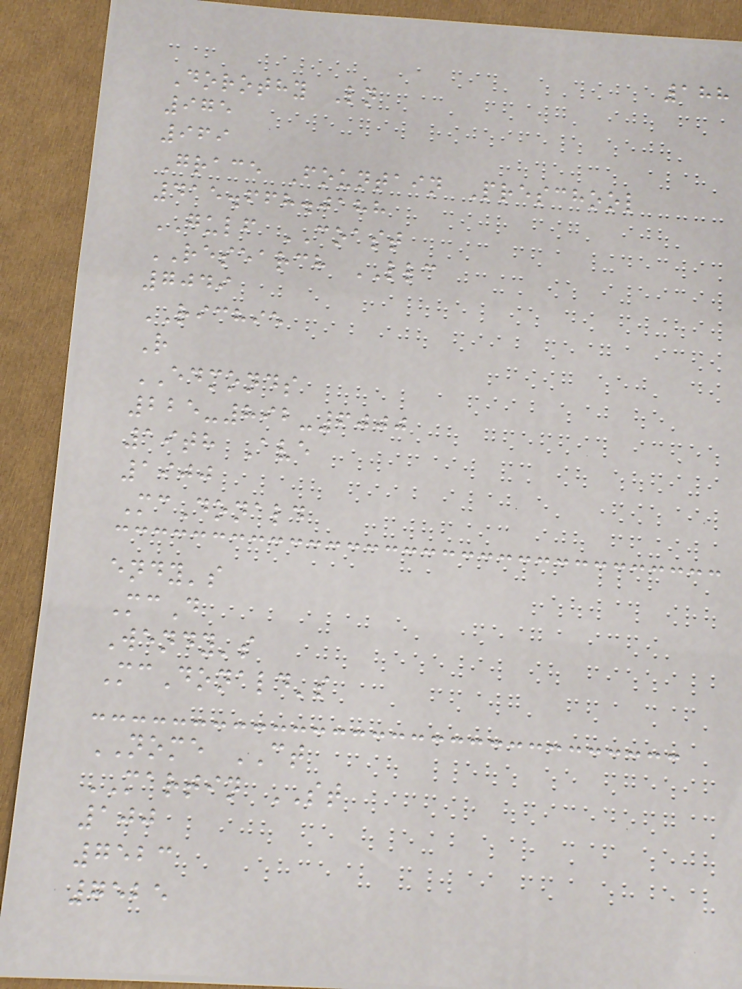188
Dorothy Ln
975
969
Grace Fountain Preschool
415.668.0188
GULF COAST
RESEARCH LLC
7049
RICHIE
R
EDMONDS
225-892-6000
19th Ave
1900
McDonald
endy's
McD
Wendy's
McDonald's
NOME CT
MARTIN ST
100
7523
7525
